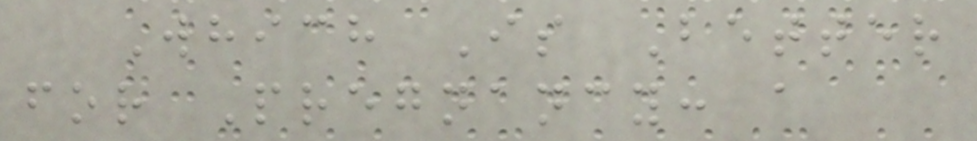Which Is Better
for Pregnancy: a
